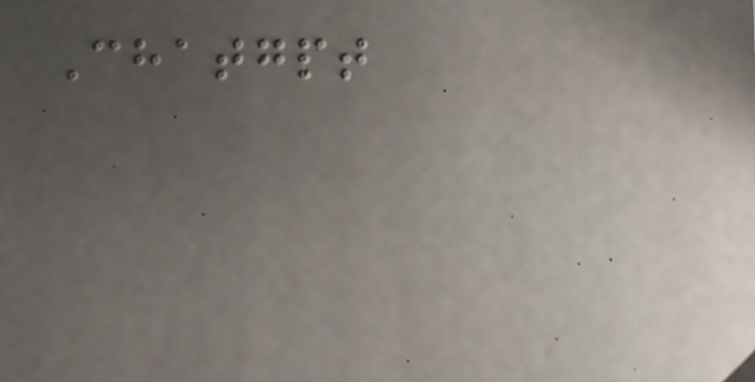Chatgpt
